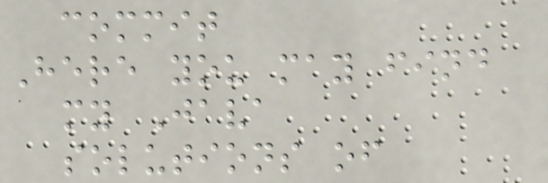commit
Here you may find
my Java
solutions of
